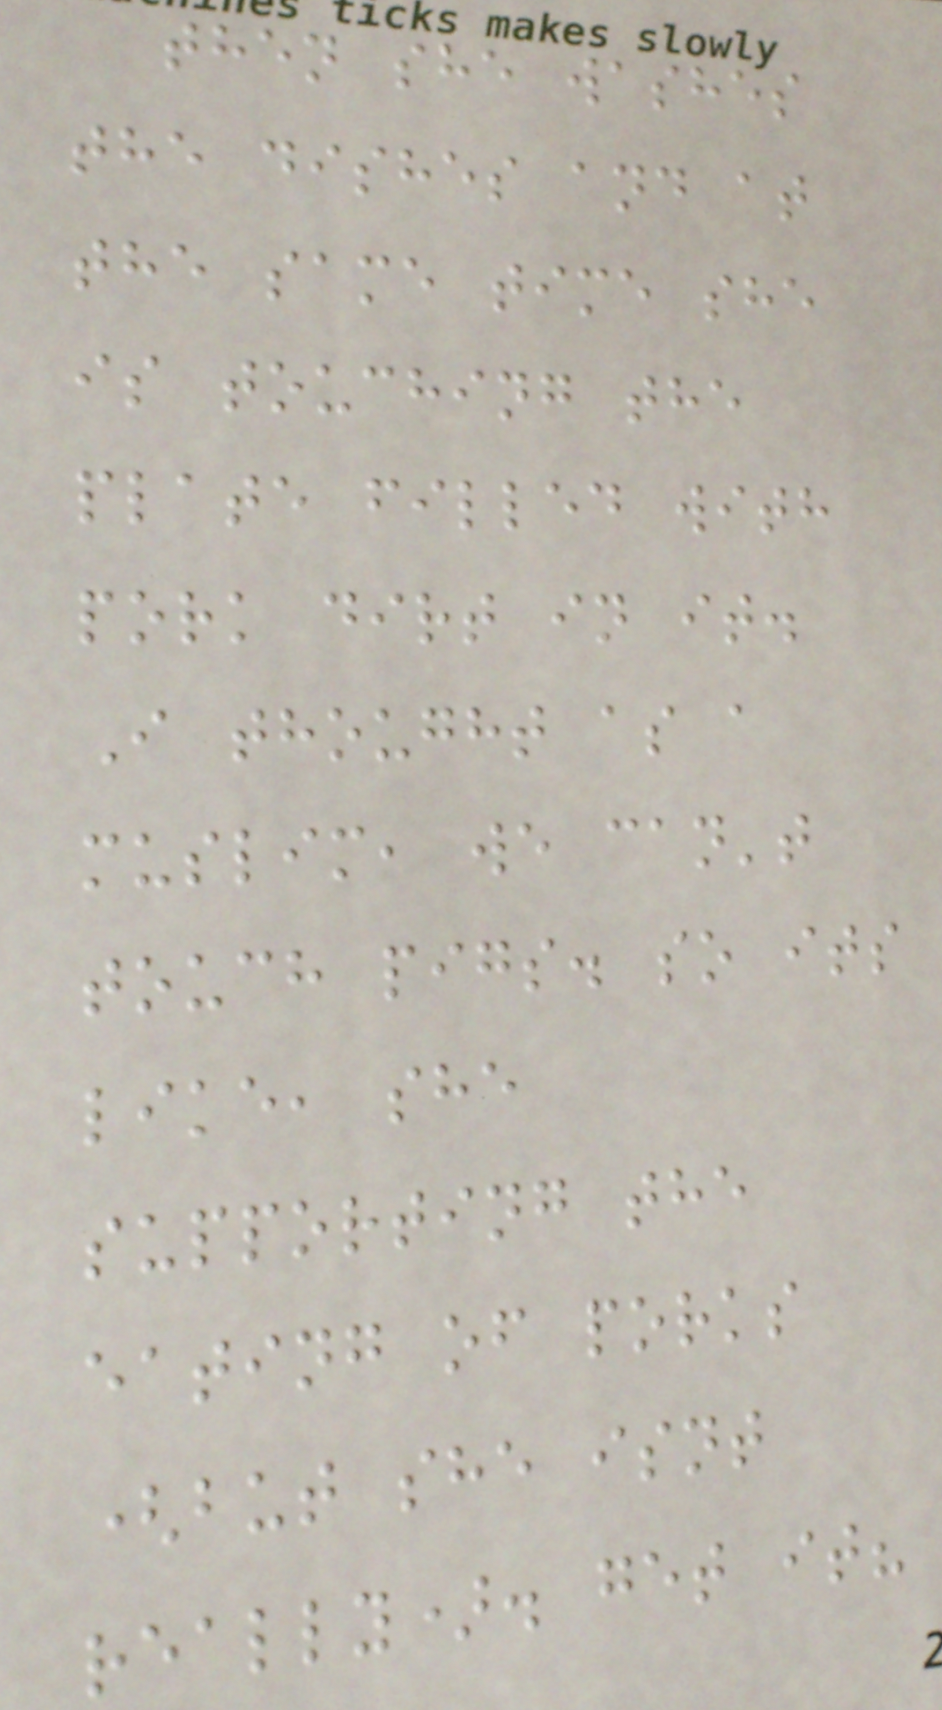then she washes
the dishes and at
the same time she
is touching the
plate filled with
pork dirt in it.
I thought as a
muslim, we can't
touch pigs. so its
like, she
supporting the
eating of porks
(but she isnt
really). get it?
